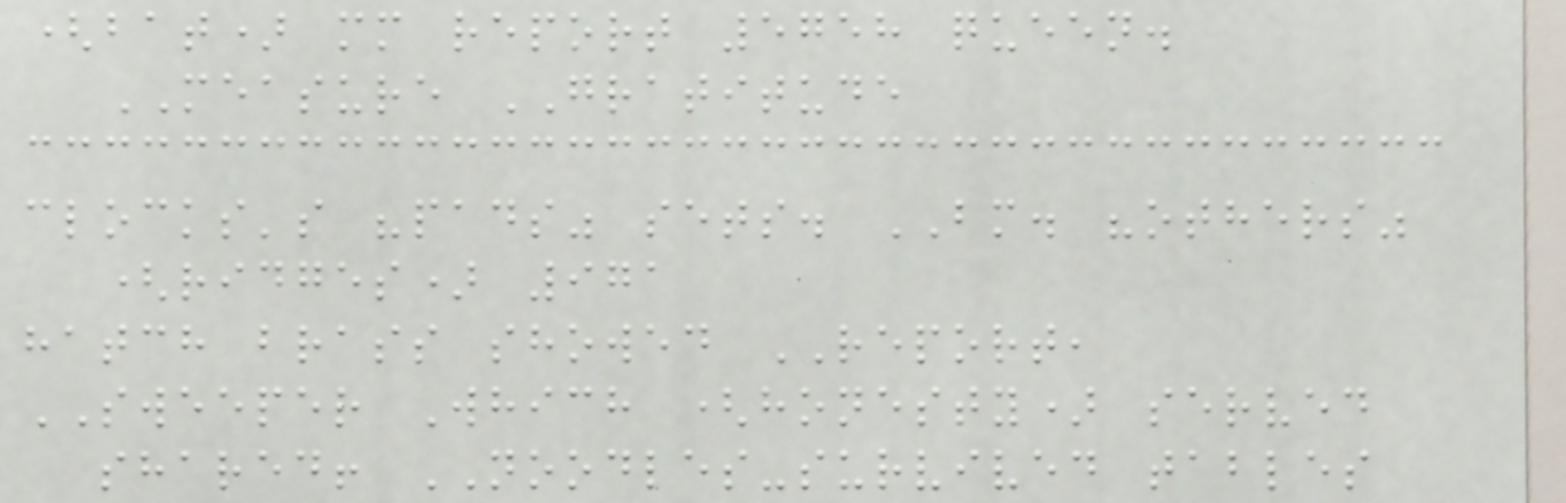(bat) mm report 5758 queen.
MEASURE GRATITUDE
clocks's "pads" sets. BM. "others"
(ridges) 971
hatch brass showed REPORT,
SWEEPER Which (honesty) served
shared! NOODLES-survived tables
